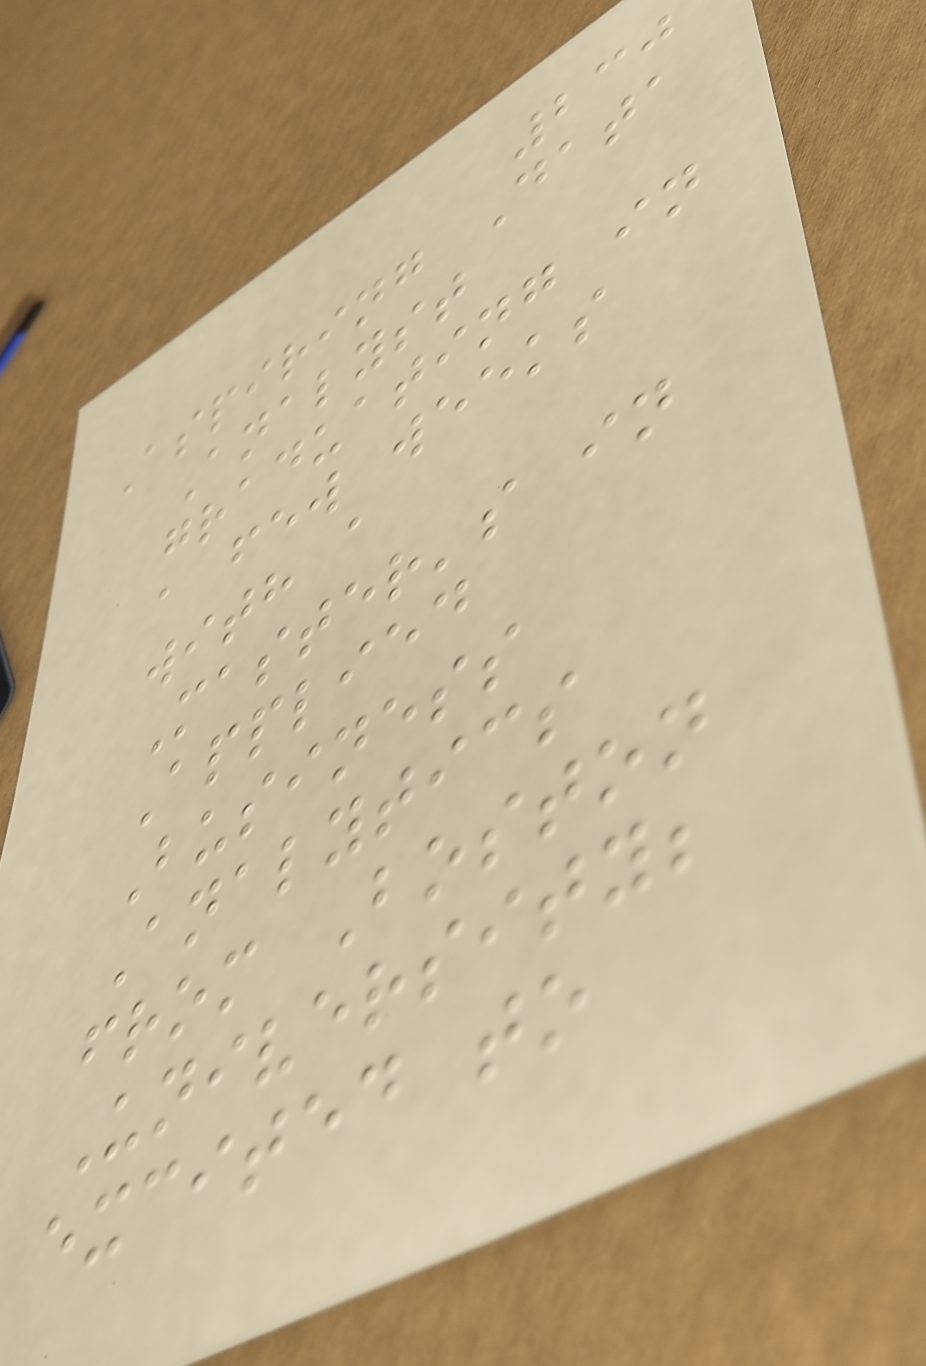230
Aspiring Data
Analyst
graduating in
a few weeks
with a
Master's in
Applied
Business
Analytics
from Boston
University;
excited to
